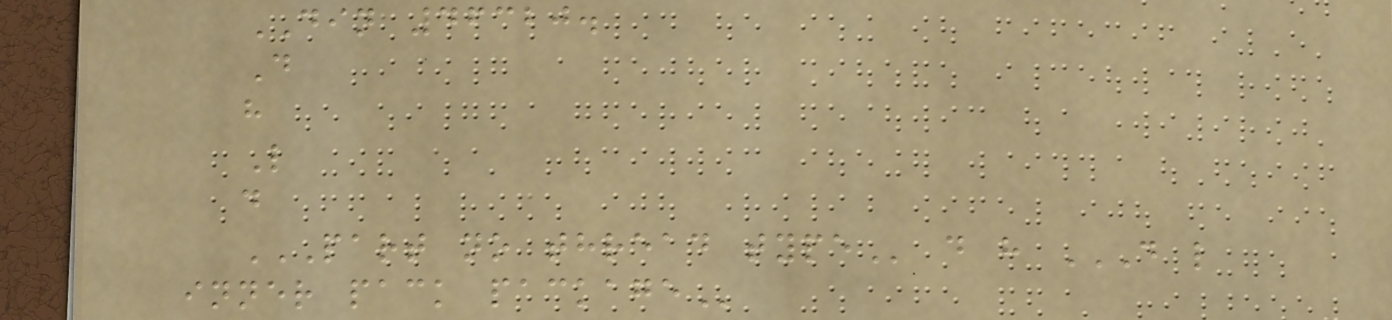DIN 46320.
D
h
L
d
PART NO THREAD TYPE d h D L
INNER PACK PACKAGE
